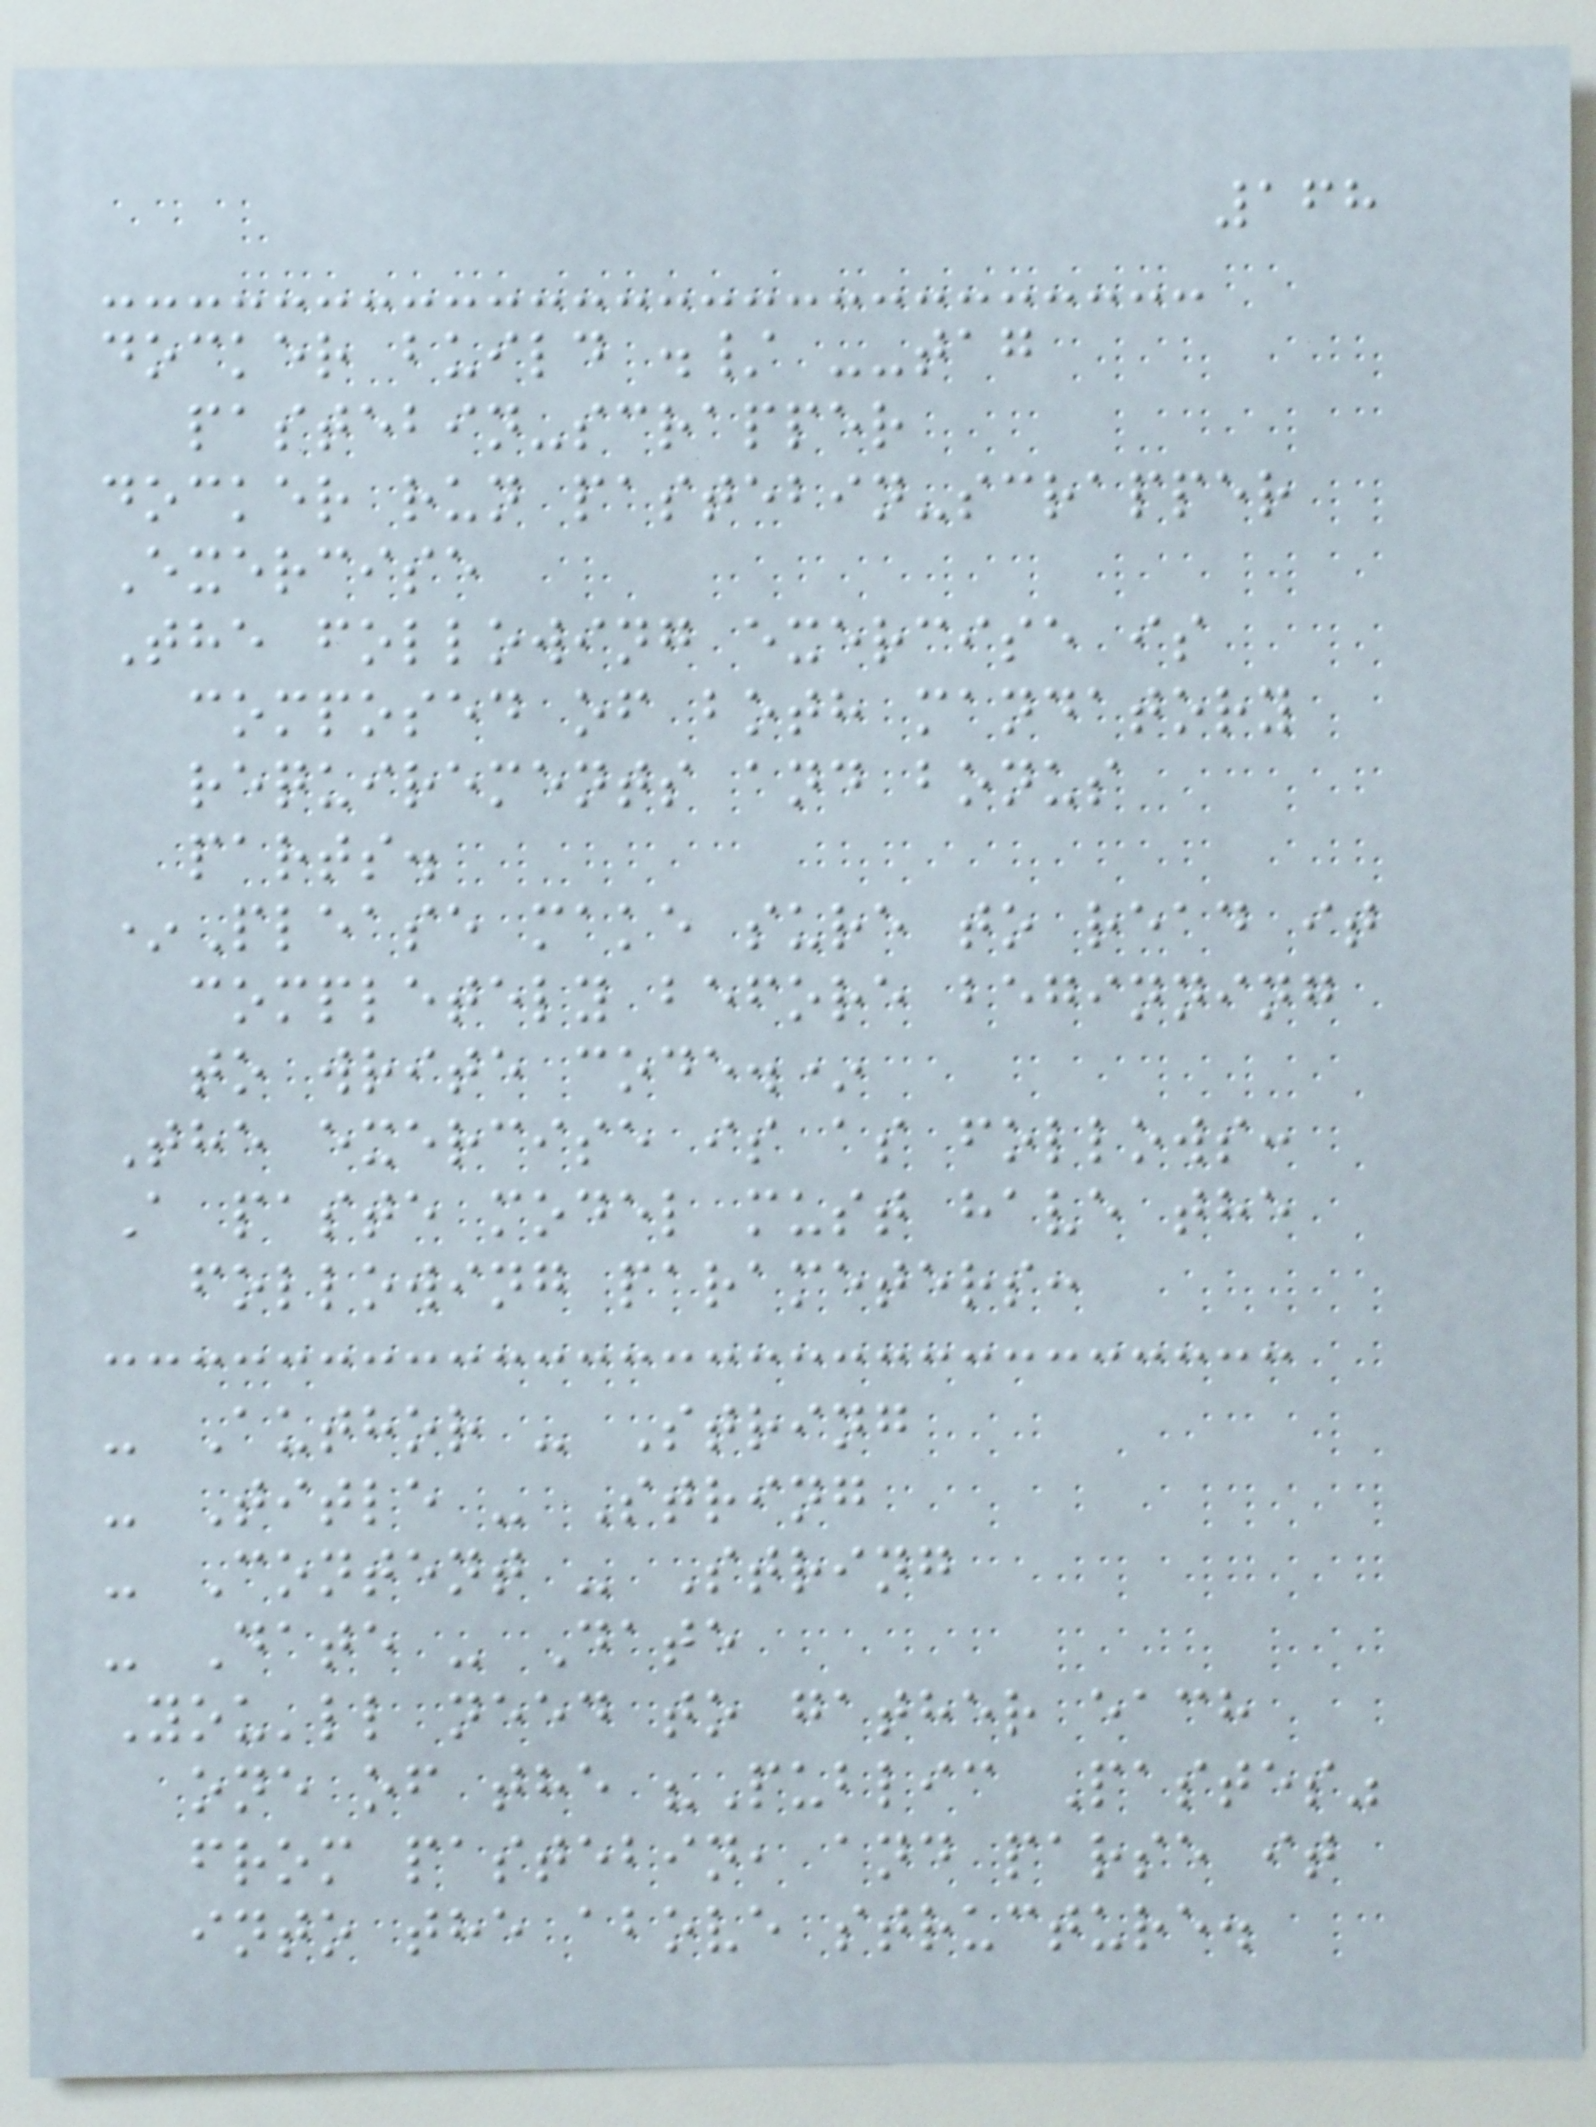168
docker build ./ --tag
pastebin-scrapper
docker run pastebin-scrapper
Exercise
The following exercise is
composed of both mandatory
requirements and bonus
parts.
*Please make sure to read it
completely before beginning
to write code.*
The exercise is as follows:
A paste model must have the
following parameters:
- Author - String
- Title - String
- Content - String
- Date - Date
You'll need to gather each
one of the "Public Pastes"
from pastebin, and parse it
into the above structure.
